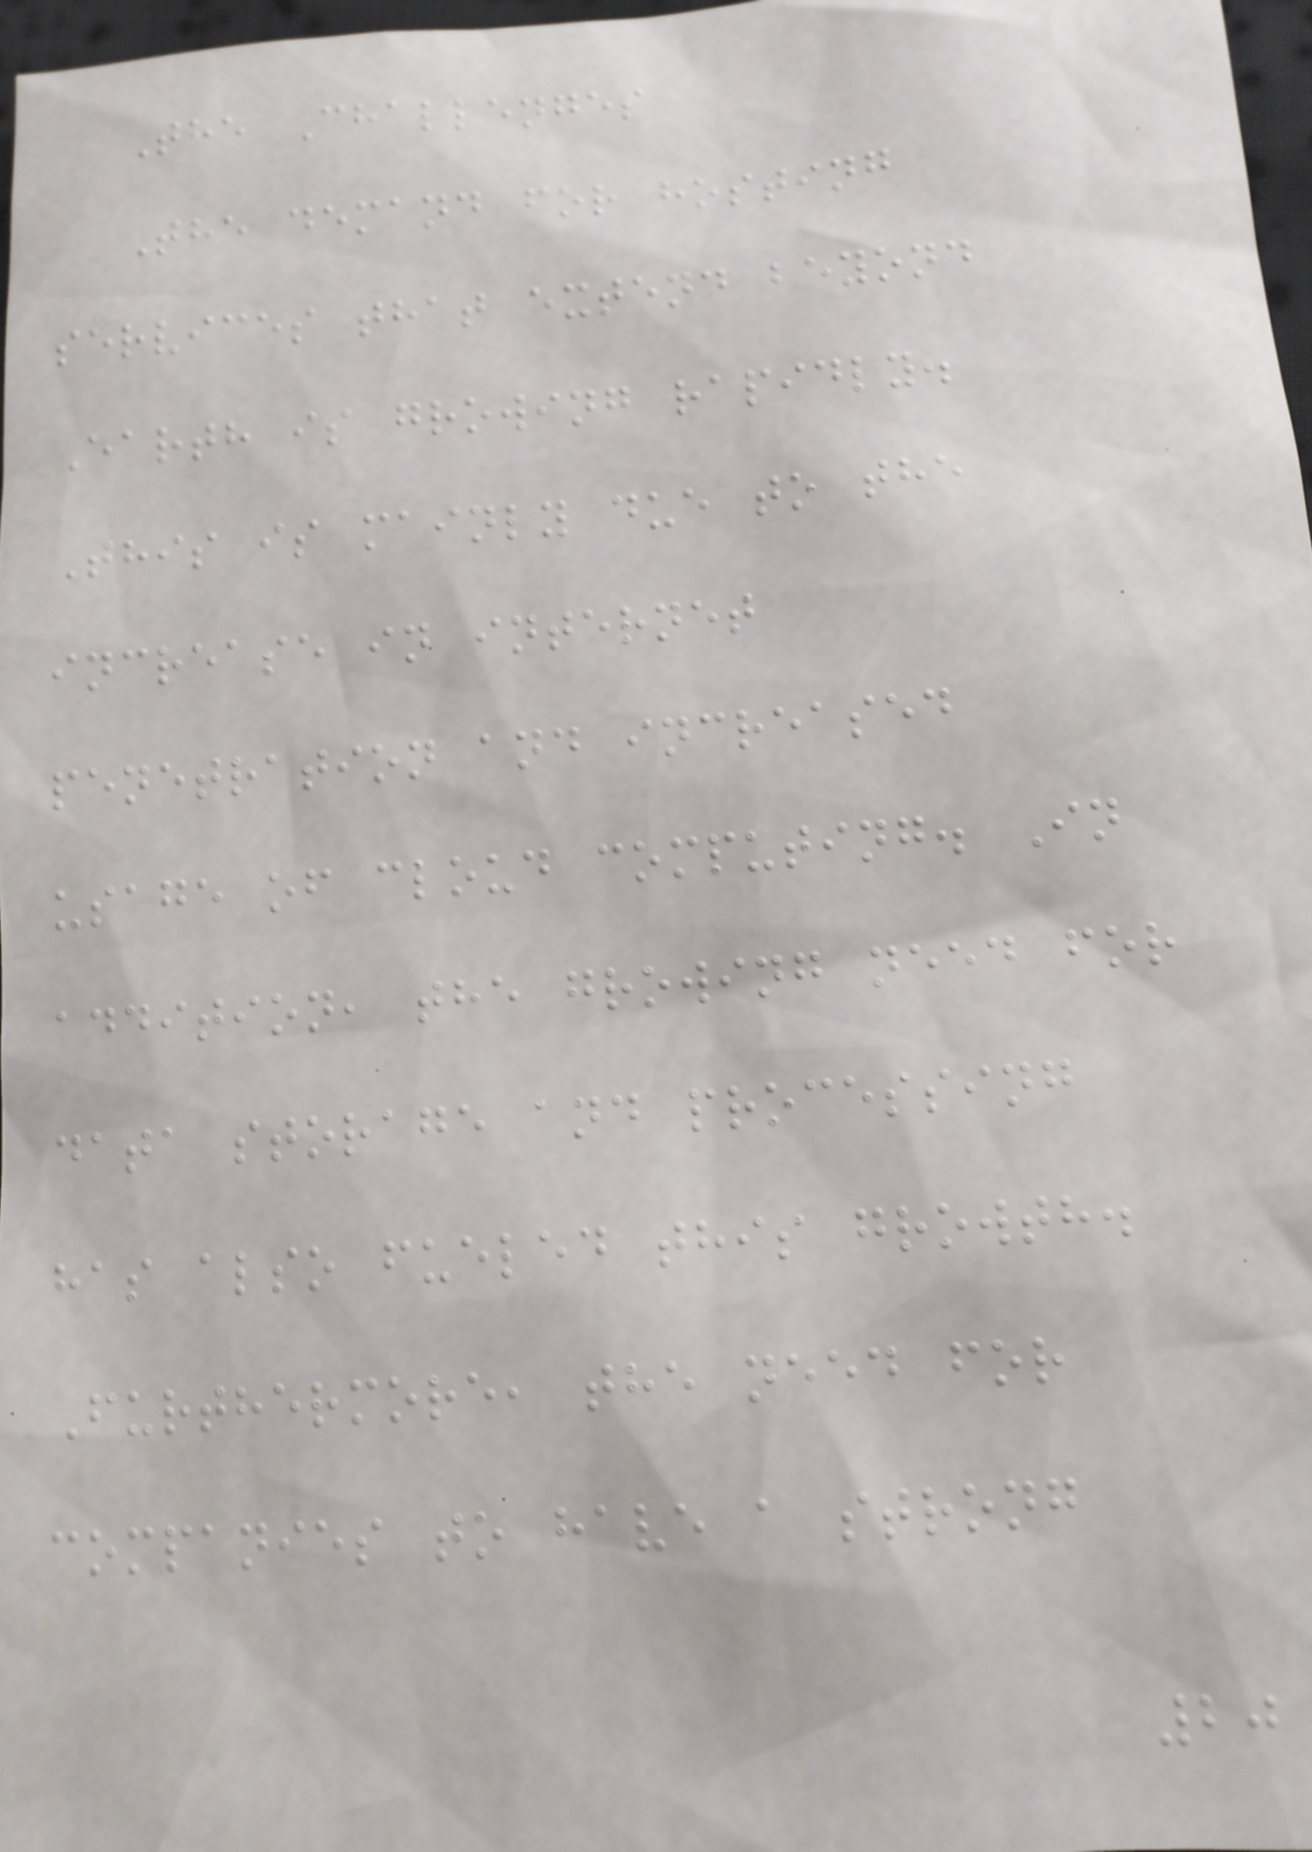The Challenges
The demand for hosting
services that extend beyond
Earth is growing rapidly.
This is mainly due to the
increase in internet
penetration and increased
usage of cloud computing. In
addition, the growing need for
data storage and processing
has also fueled this growth.
Furthermore, the need for
companies to have a strong
20
